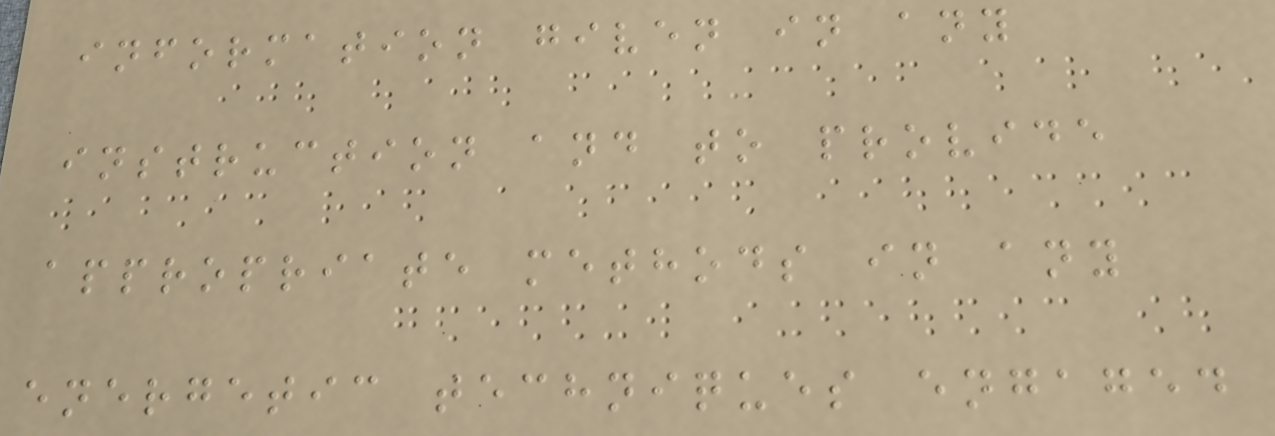information given in any
instruction and to provide
appropriate methods in any
energetic techniques engaged
